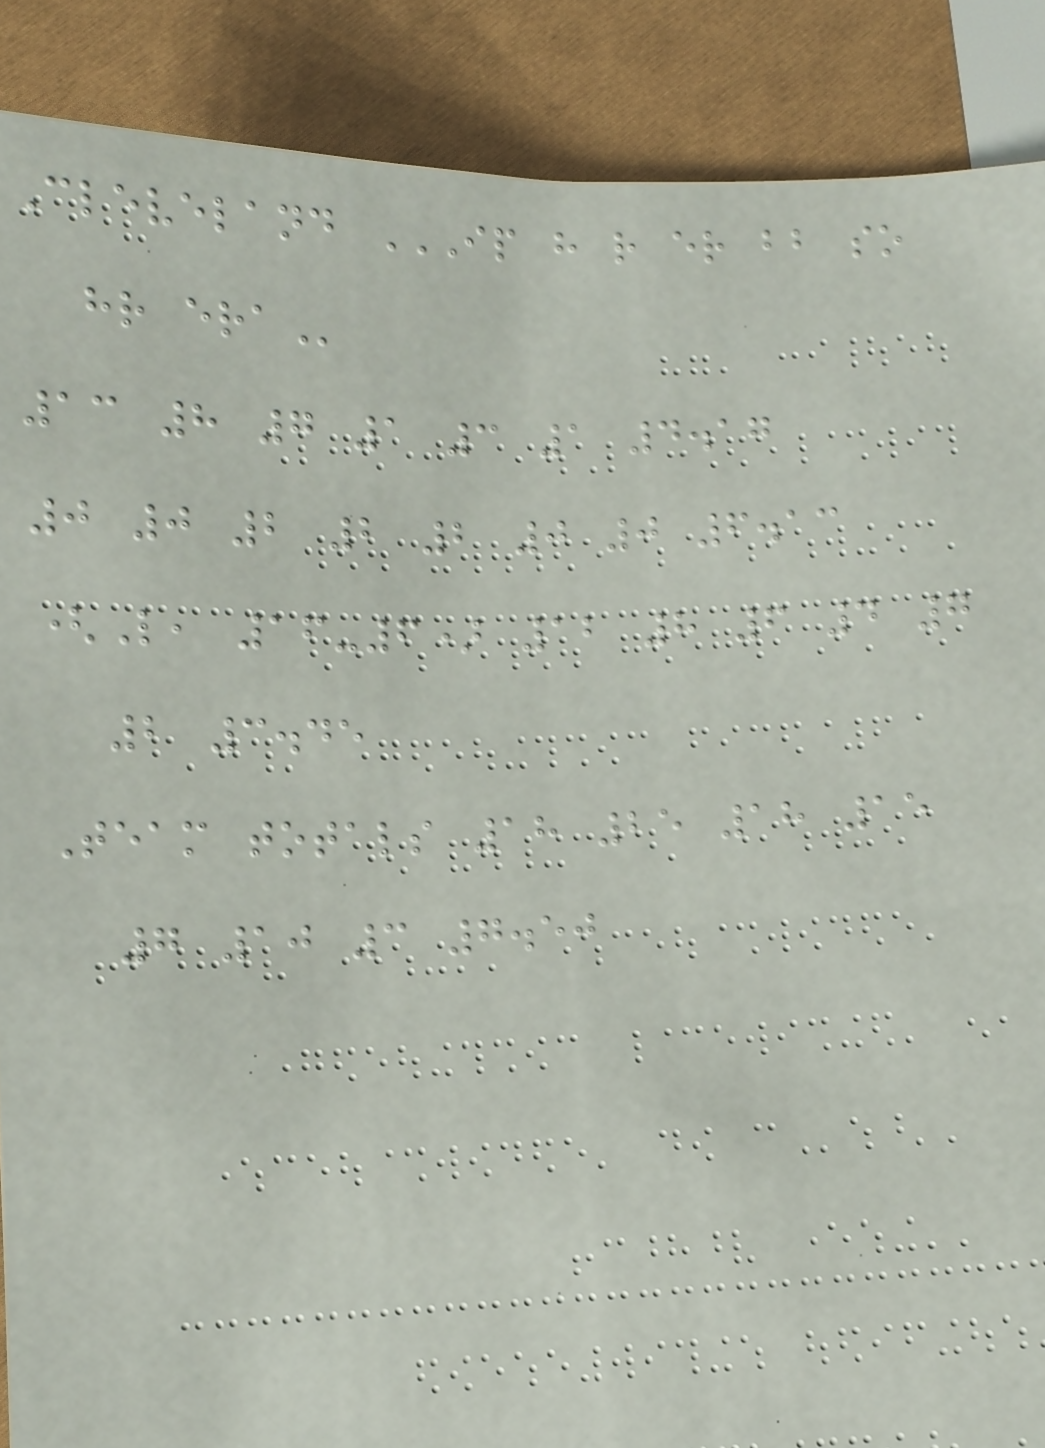Cleveland IP H R ER BB SO
HR ERA
13 8 7 1 3 1 4.17
0 0 2 2 2 0 0 6.13
(L, 16-6) 12 8 6 4 7
2 3.45
Team totals 18 25 18 15
7 10 3 7.50
